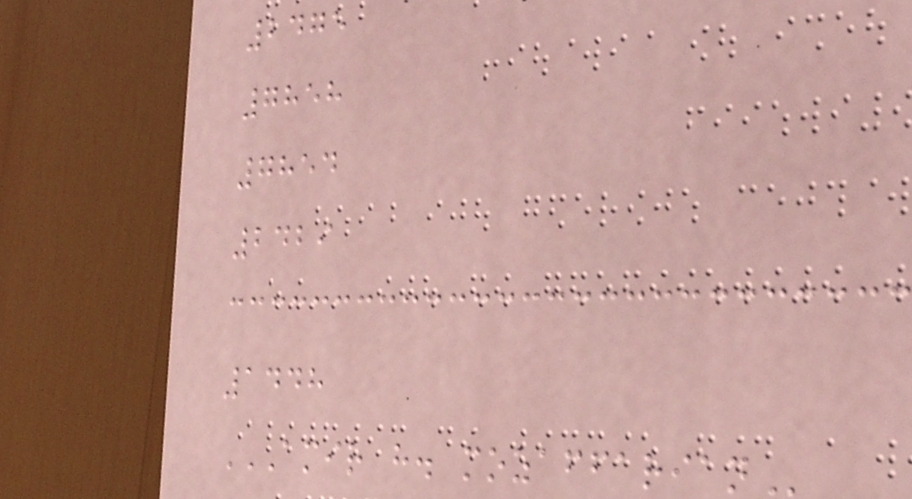2475
7858
7854
2429
1448
AMIR H. MOZAFFARIAN
